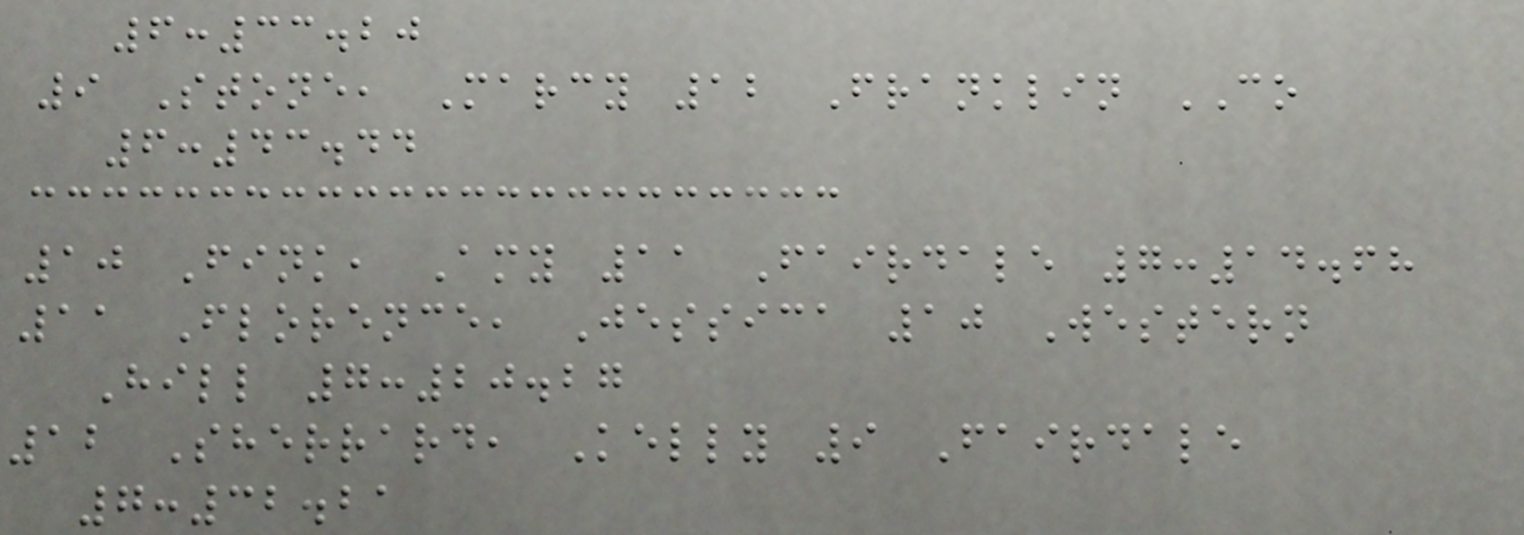6:33.20
9 Stone, Marcy 12 Franklin CO
6:43.44
10 Fink, Amy 11 Fairdale 7:14.68
11 Florence, Jessica 10 Western
Hill 7:20.27
12 Sherrard, Kelly 9 Fairdale
7:32.21
